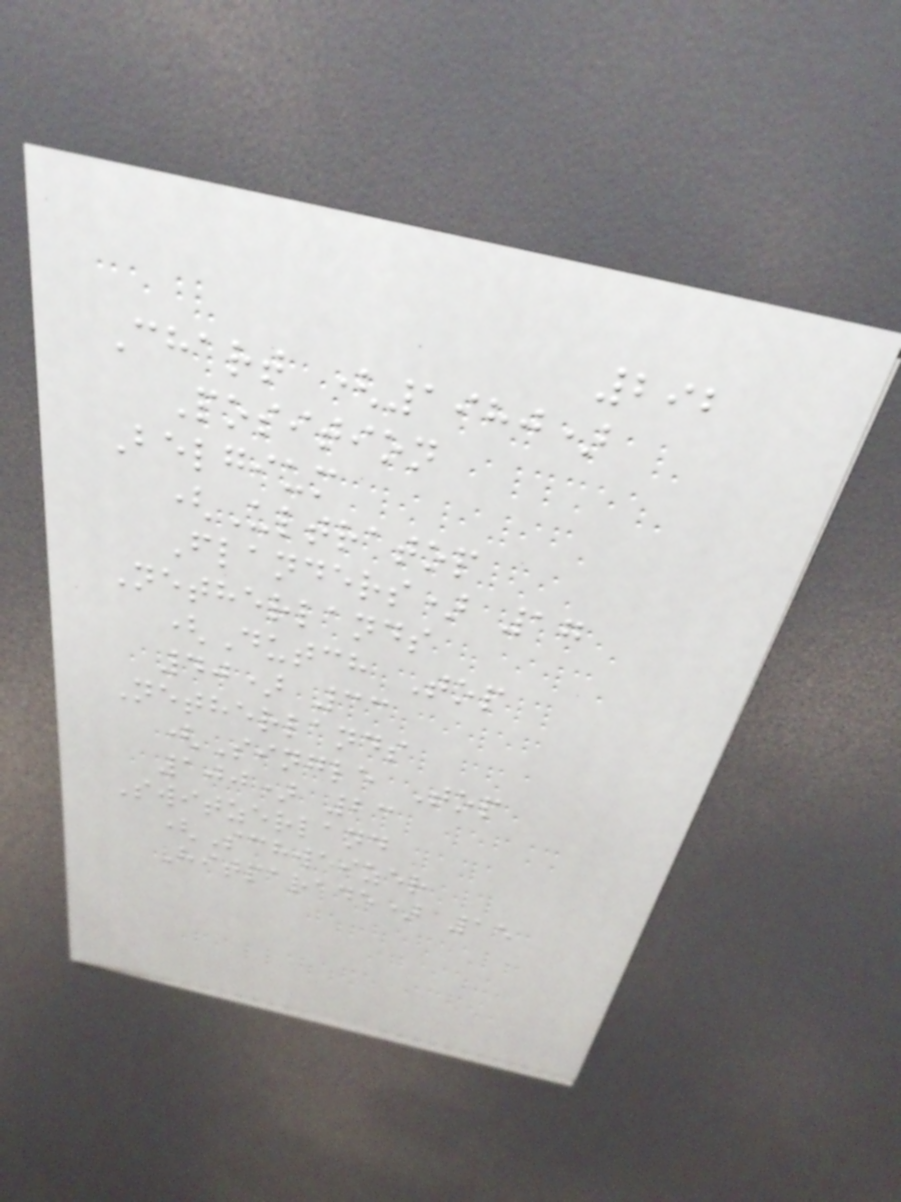292
Chart (1980)
Position
Belgium
(Ultratop
Flanders) 17
Netherlands
(Dutch Top
40) 33
Netherlands
(Single Top
100) 23
Switzerland
(Schweizer
Hitparade) 15
